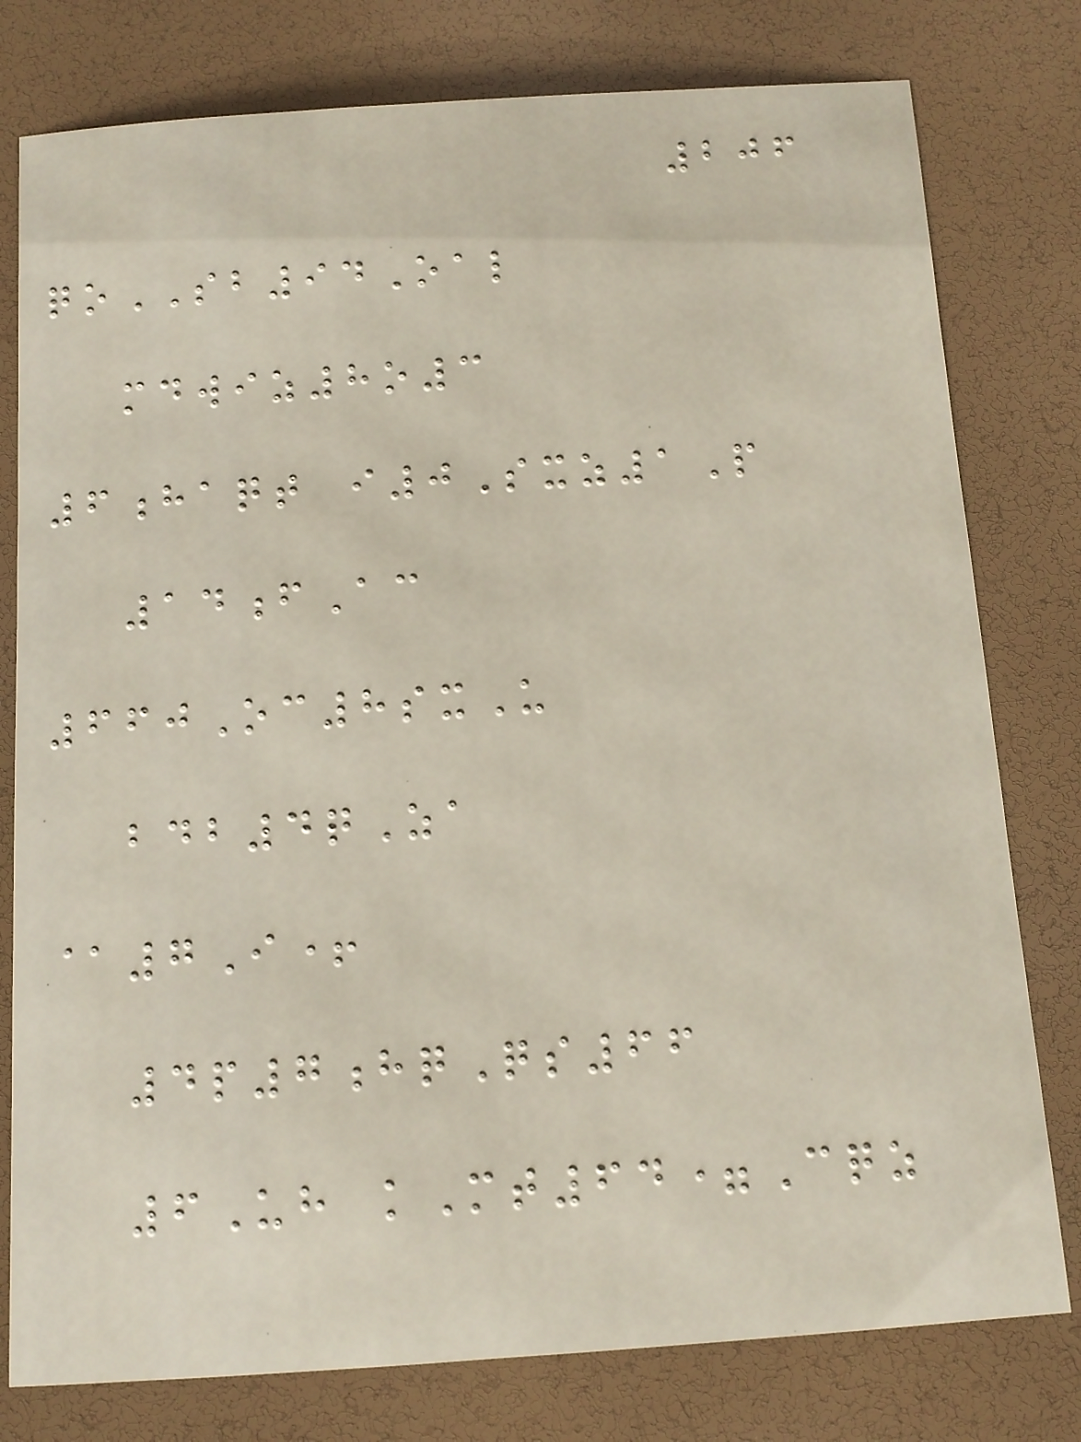206
qoSB94Oal
mdwiz8o3
6haqt i0Sxz1P
14fAc
660Oc8sxU
bdb4qZa
@7I+
4p7hqQs66
6Uh kMt64=Cqz
